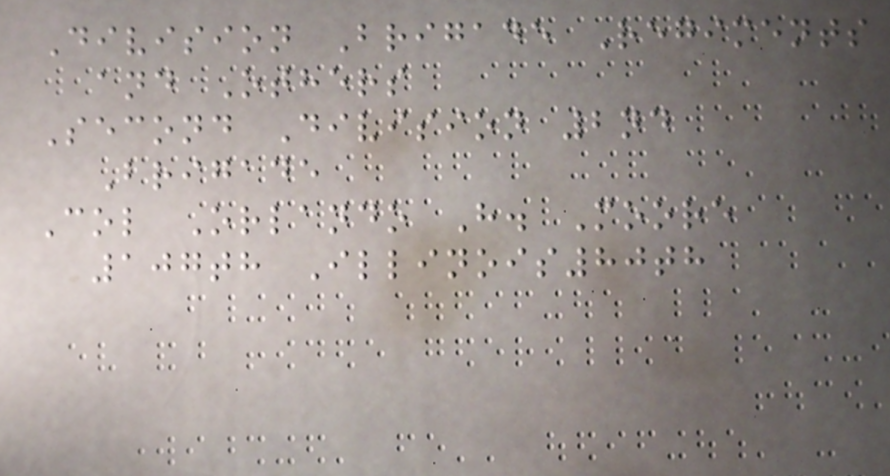Division Brigade Regiments
and Others
Second Division 2nd
Brigade
Col Orlando H. Moore
107th Illinois80th
